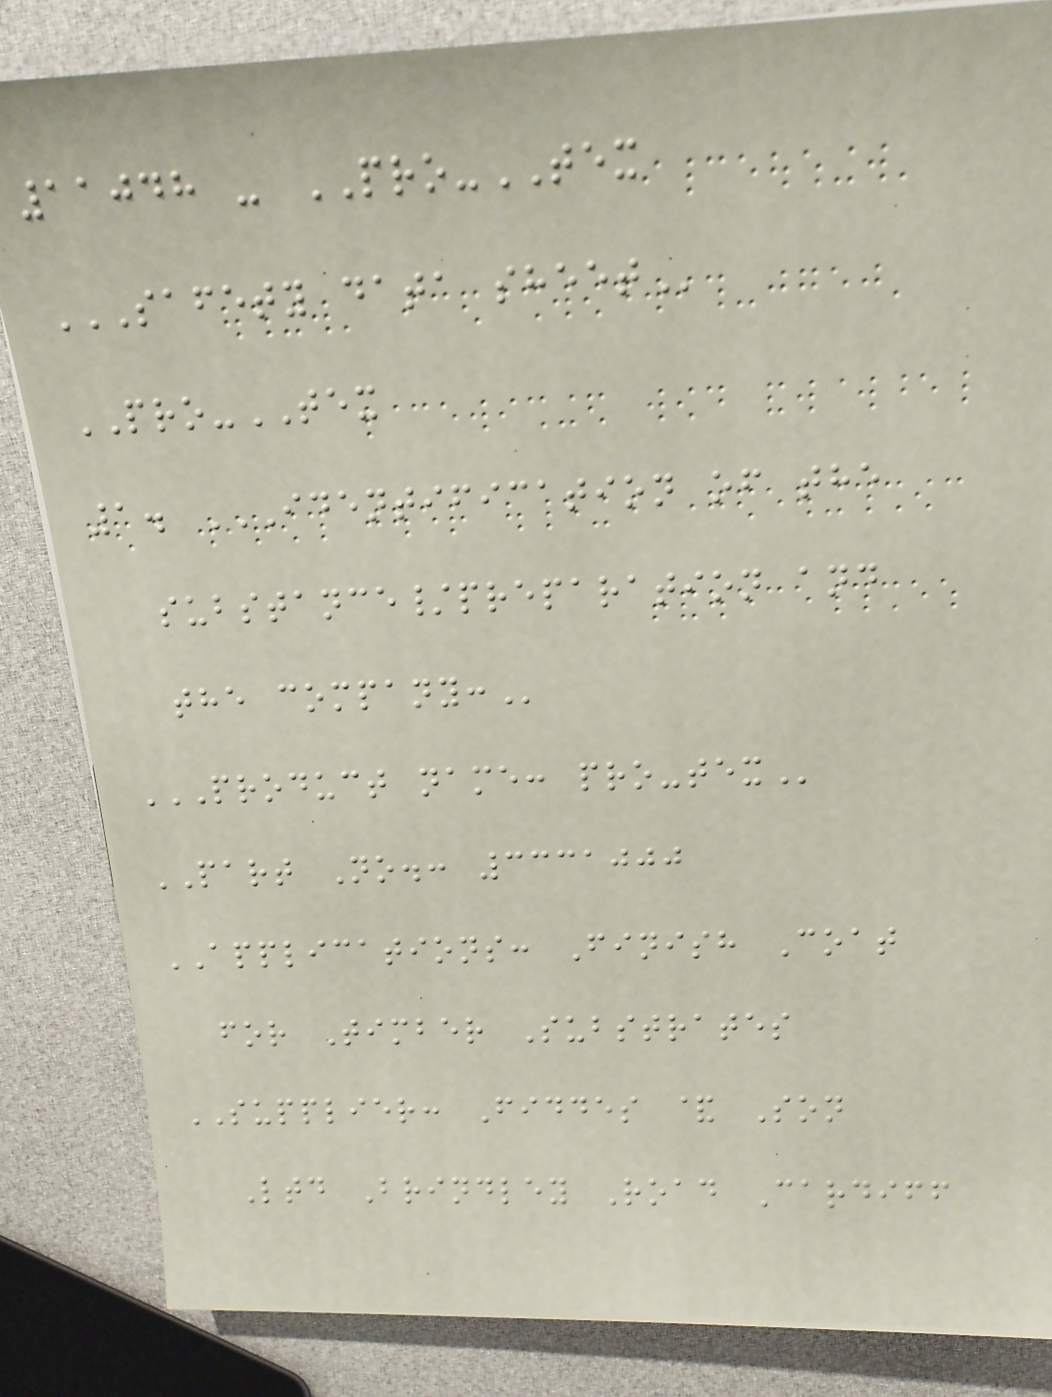11048 - PRO-TEX
SAFETY DATA SHEET
PRO-TEX
1. IDENTIFICATION OF THE
SUBSTANCE/PREPARATION AND
THE COMPANY:
PRODUCT NAME: PRO-TEX
PART No.: 3331000
APPLICATIONS: Finish Coat
for Timber Substrates
SUPPLIER: Fiddes & Son
Ltd Brindley Road Cardiff
